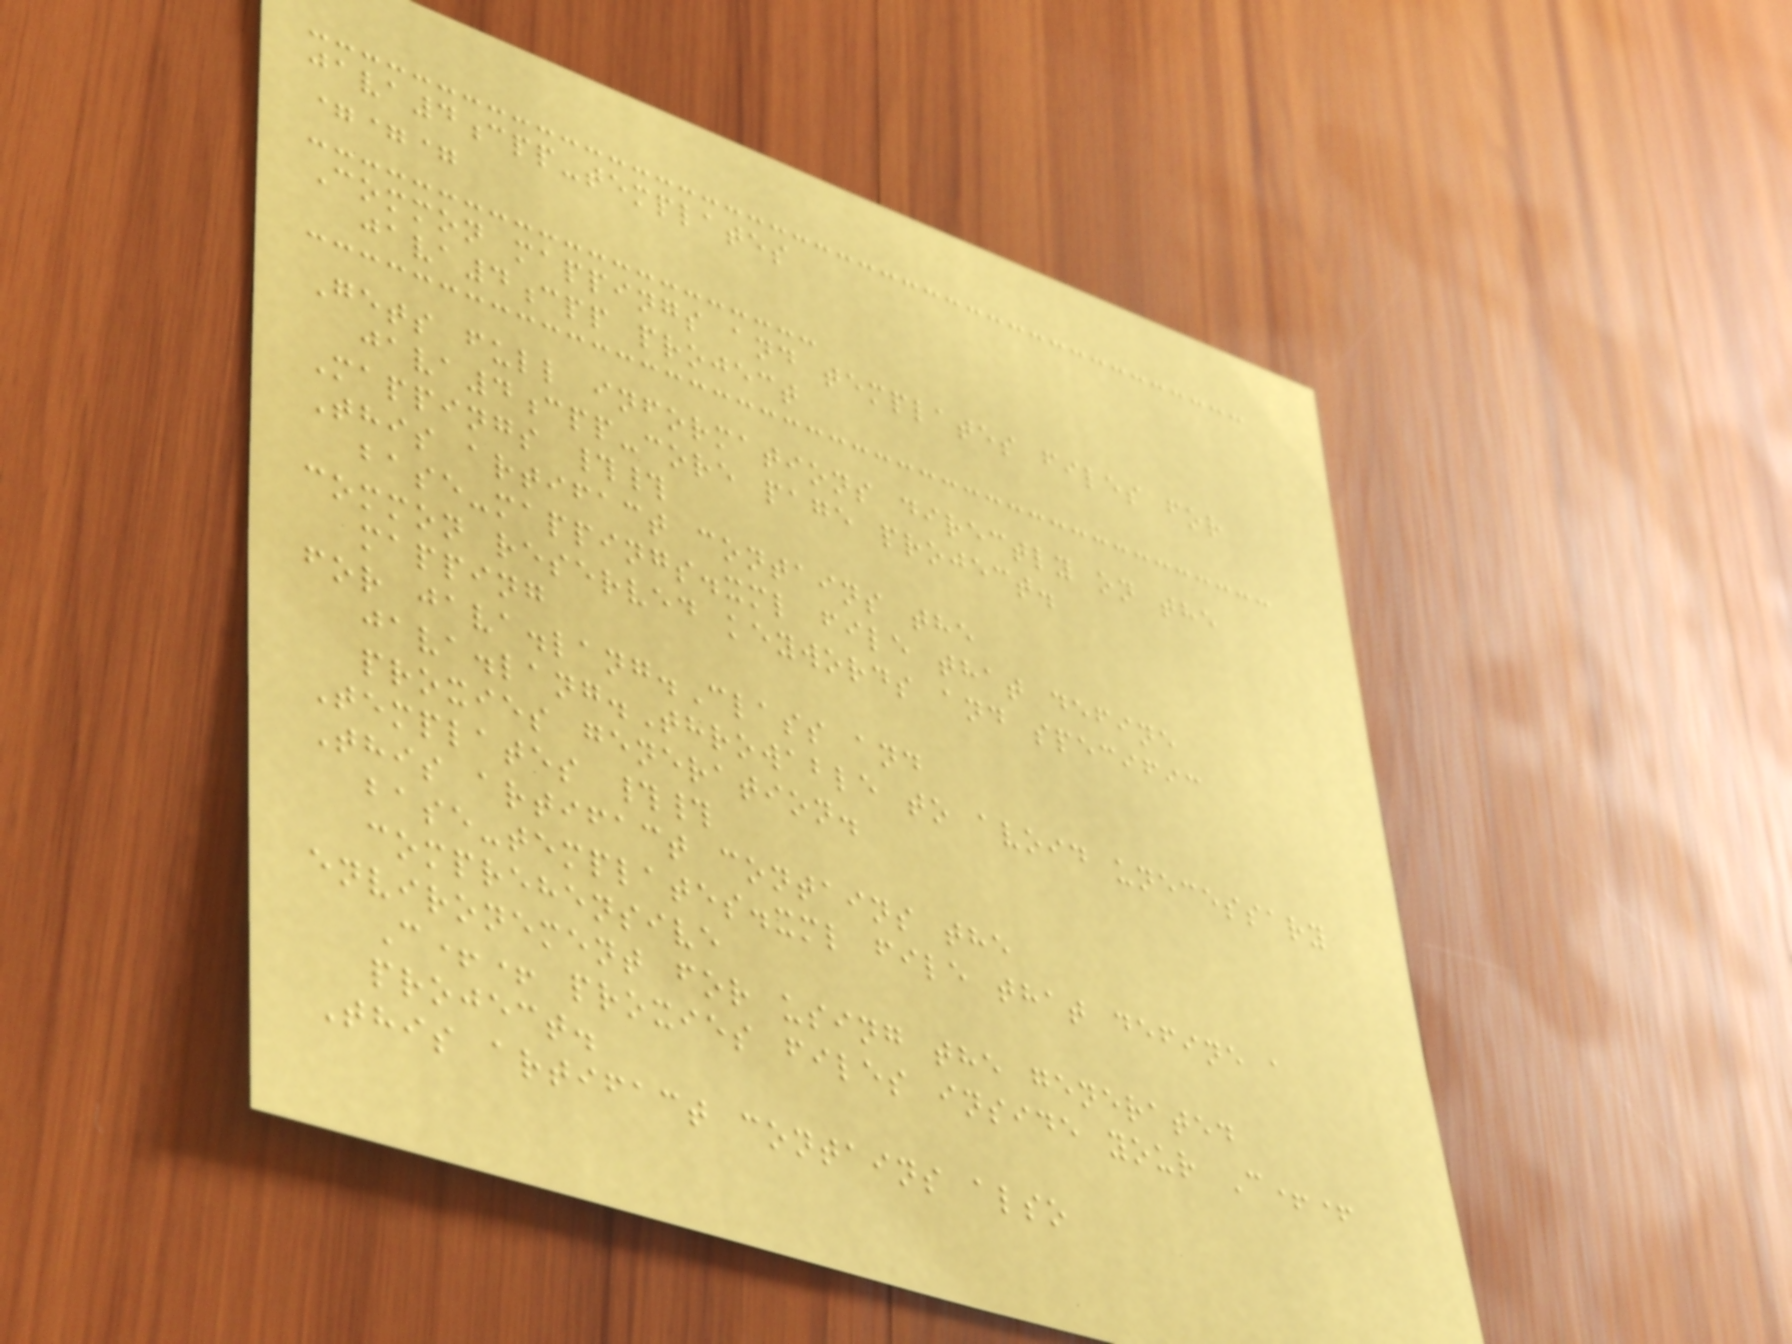java4cpp-templates
===
Common mappings and templates files for
java4cpp project
Gets full informations directly on the
java4cpp-core page project.
Mappings ##
This artifact contains the
base-mappings.xml file that define
common reserved keywords and specific
mapping
for java.lang.Class and
java.lang.Throwable to avoid unecessary
proxies generation.
Templates ##
This artifact contains the
base-templates.xml file that define a
comprehensive
environement for using the generated
C++ proxies files inside your C++
project.
This artifact contains also
